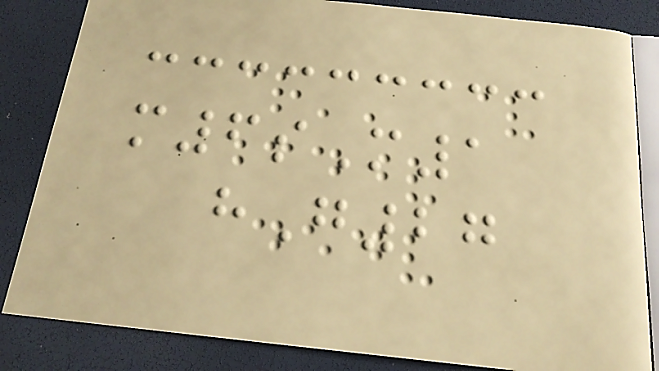m6sM1
hG27
